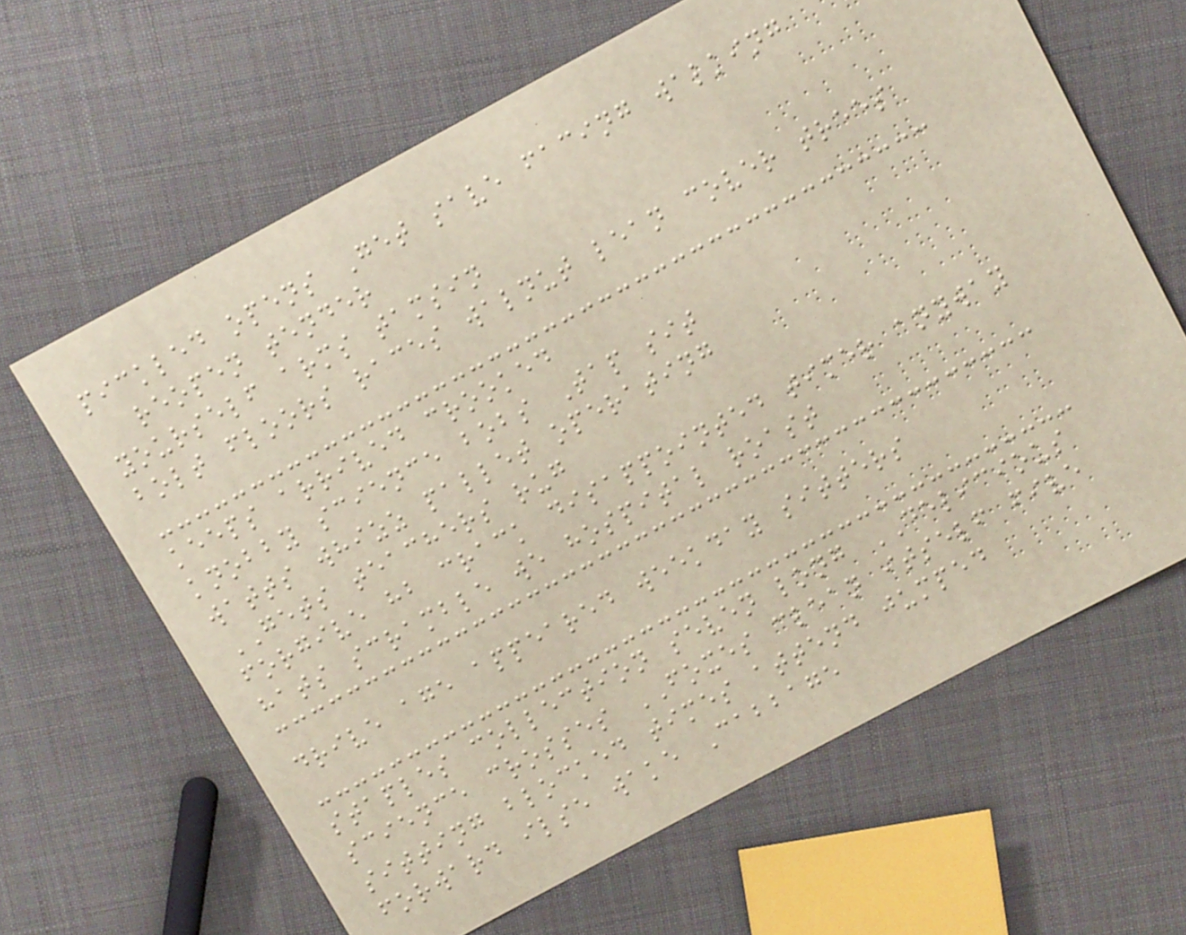pickled opens Get save facing walking
reopen tender
yourself arms tamsin
bolt floors races walnut lean cover trees
keeps arrived crooked
knobby science bobs Tap sit
watts whizz pallet operating
GETS teachers rug
forgive hb crack disappointed timer anyway
hats scramble we hospital roast
drive age appeared weekday sitters
staples collection seven long DELICIOUS
science crosses FOXES clean itself five
sitting blocked times attend jumped
forward ilse wake Cabbage
